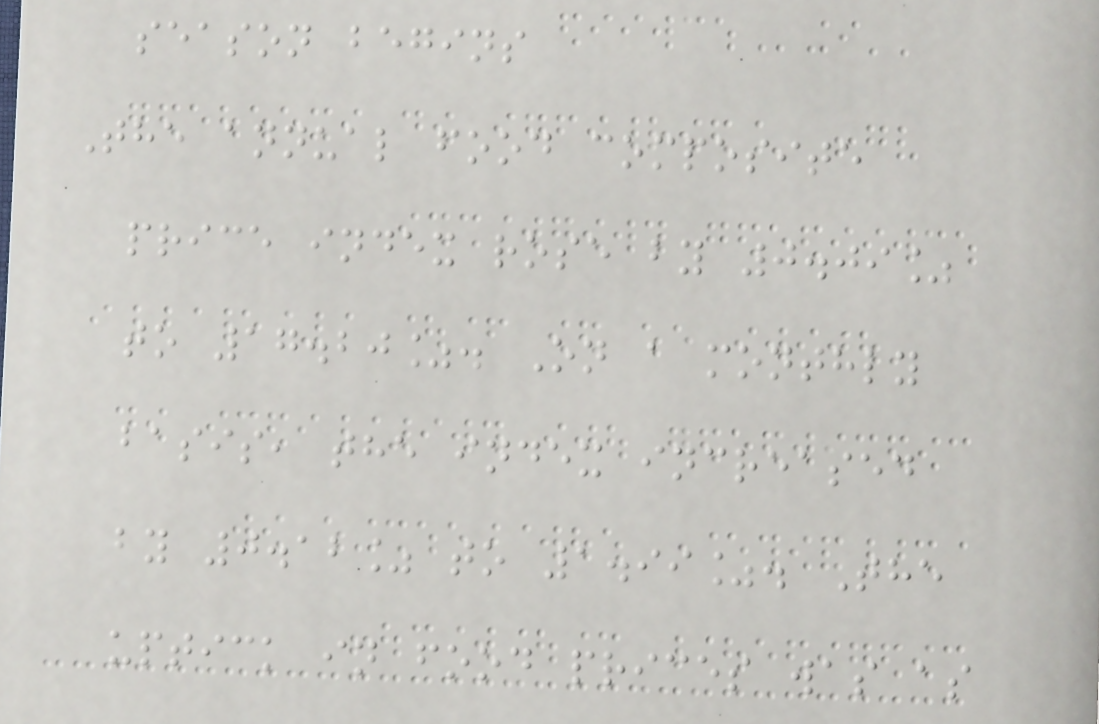season begins
The annual food composite
price index rose by 0.09%
to 17.20%. On a monthly
basis, the index increased
by 0.12% to 1.99%. The
uptick in food prices was as
